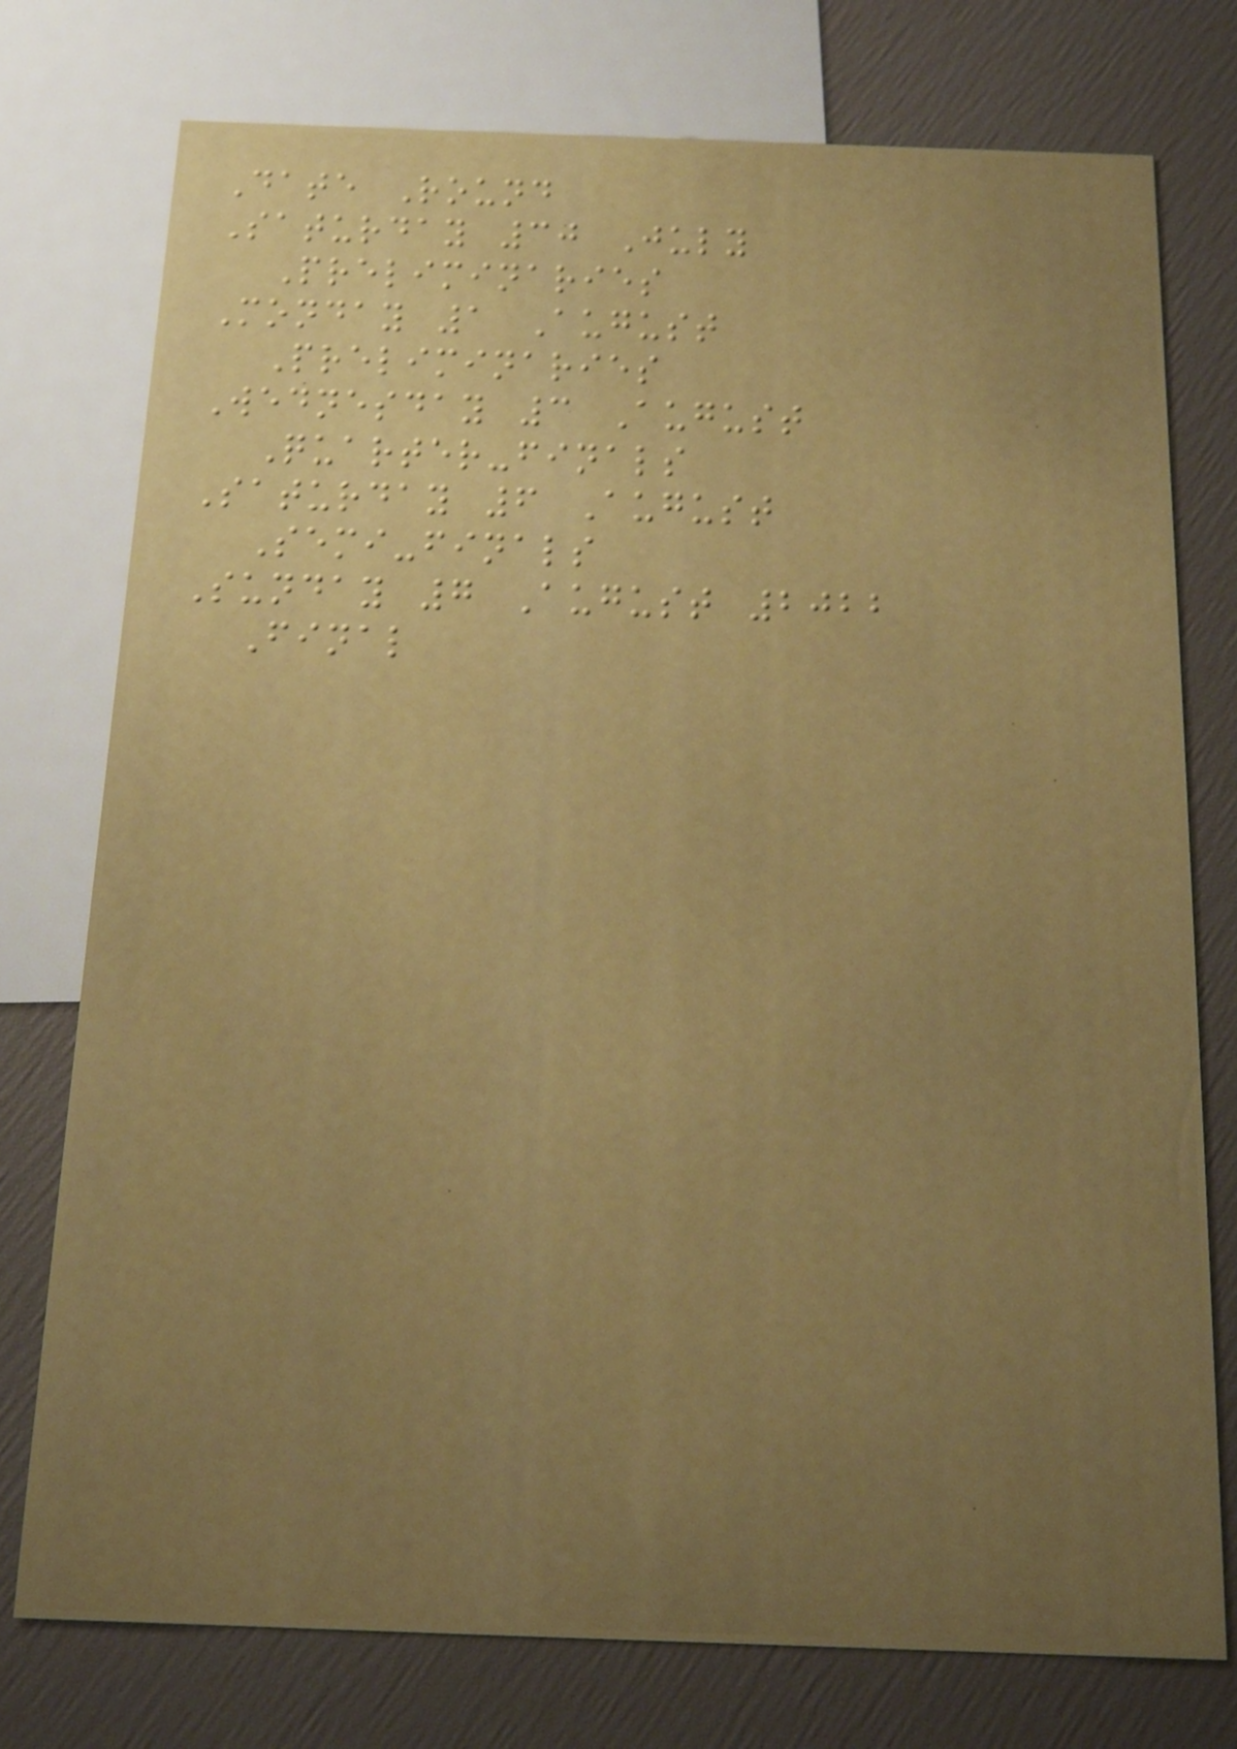Date Round
Saturday 30 July
Preliminaries
Monday 1 August
Preliminaries
Wednesday 3 August
Quarter-finals
Saturday 6 August
Semi-finals
Sunday 7 August 2022
Final
